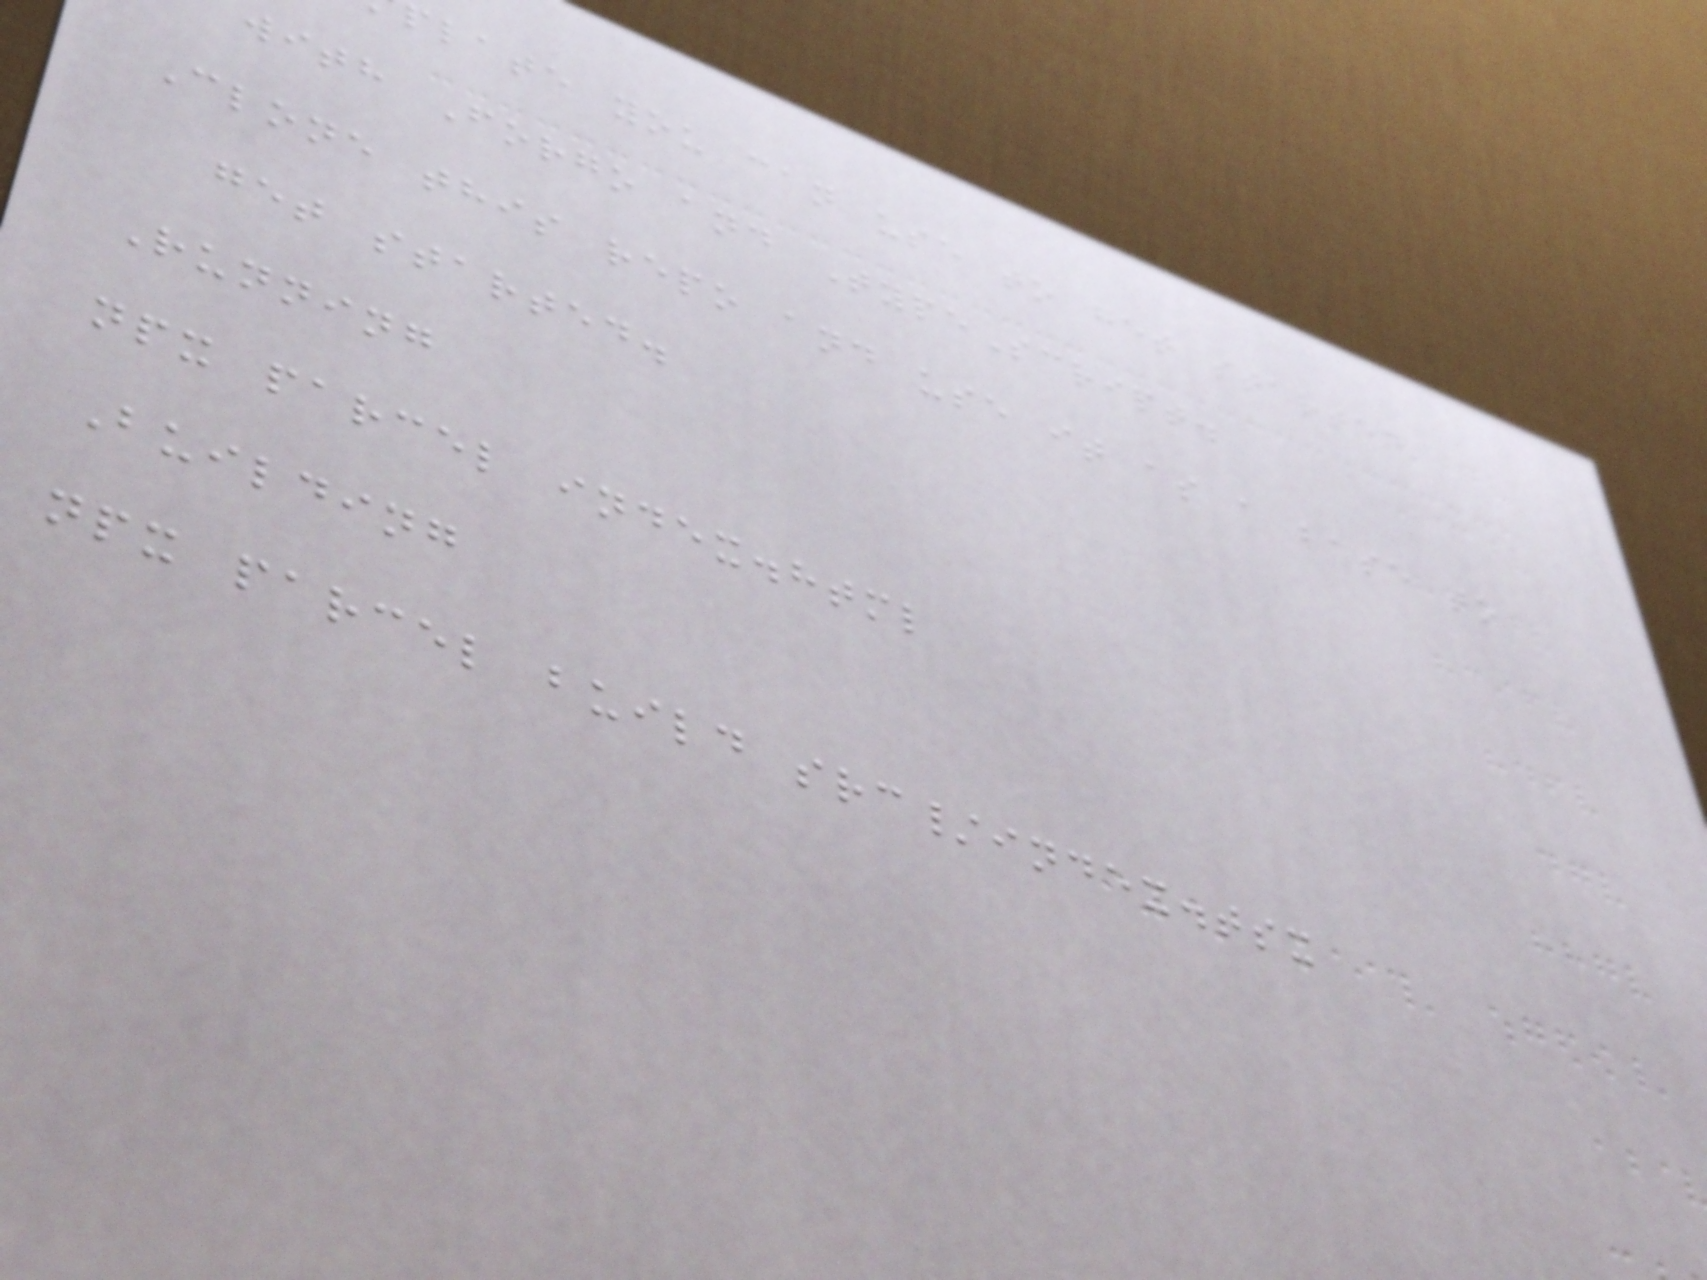plate you can use to get started
with Forgo and TypeScript.
Clone this repo and use it as a base to
get started.
Running
npx parcel index.html
Building
npx parcel build src/index.tsx
